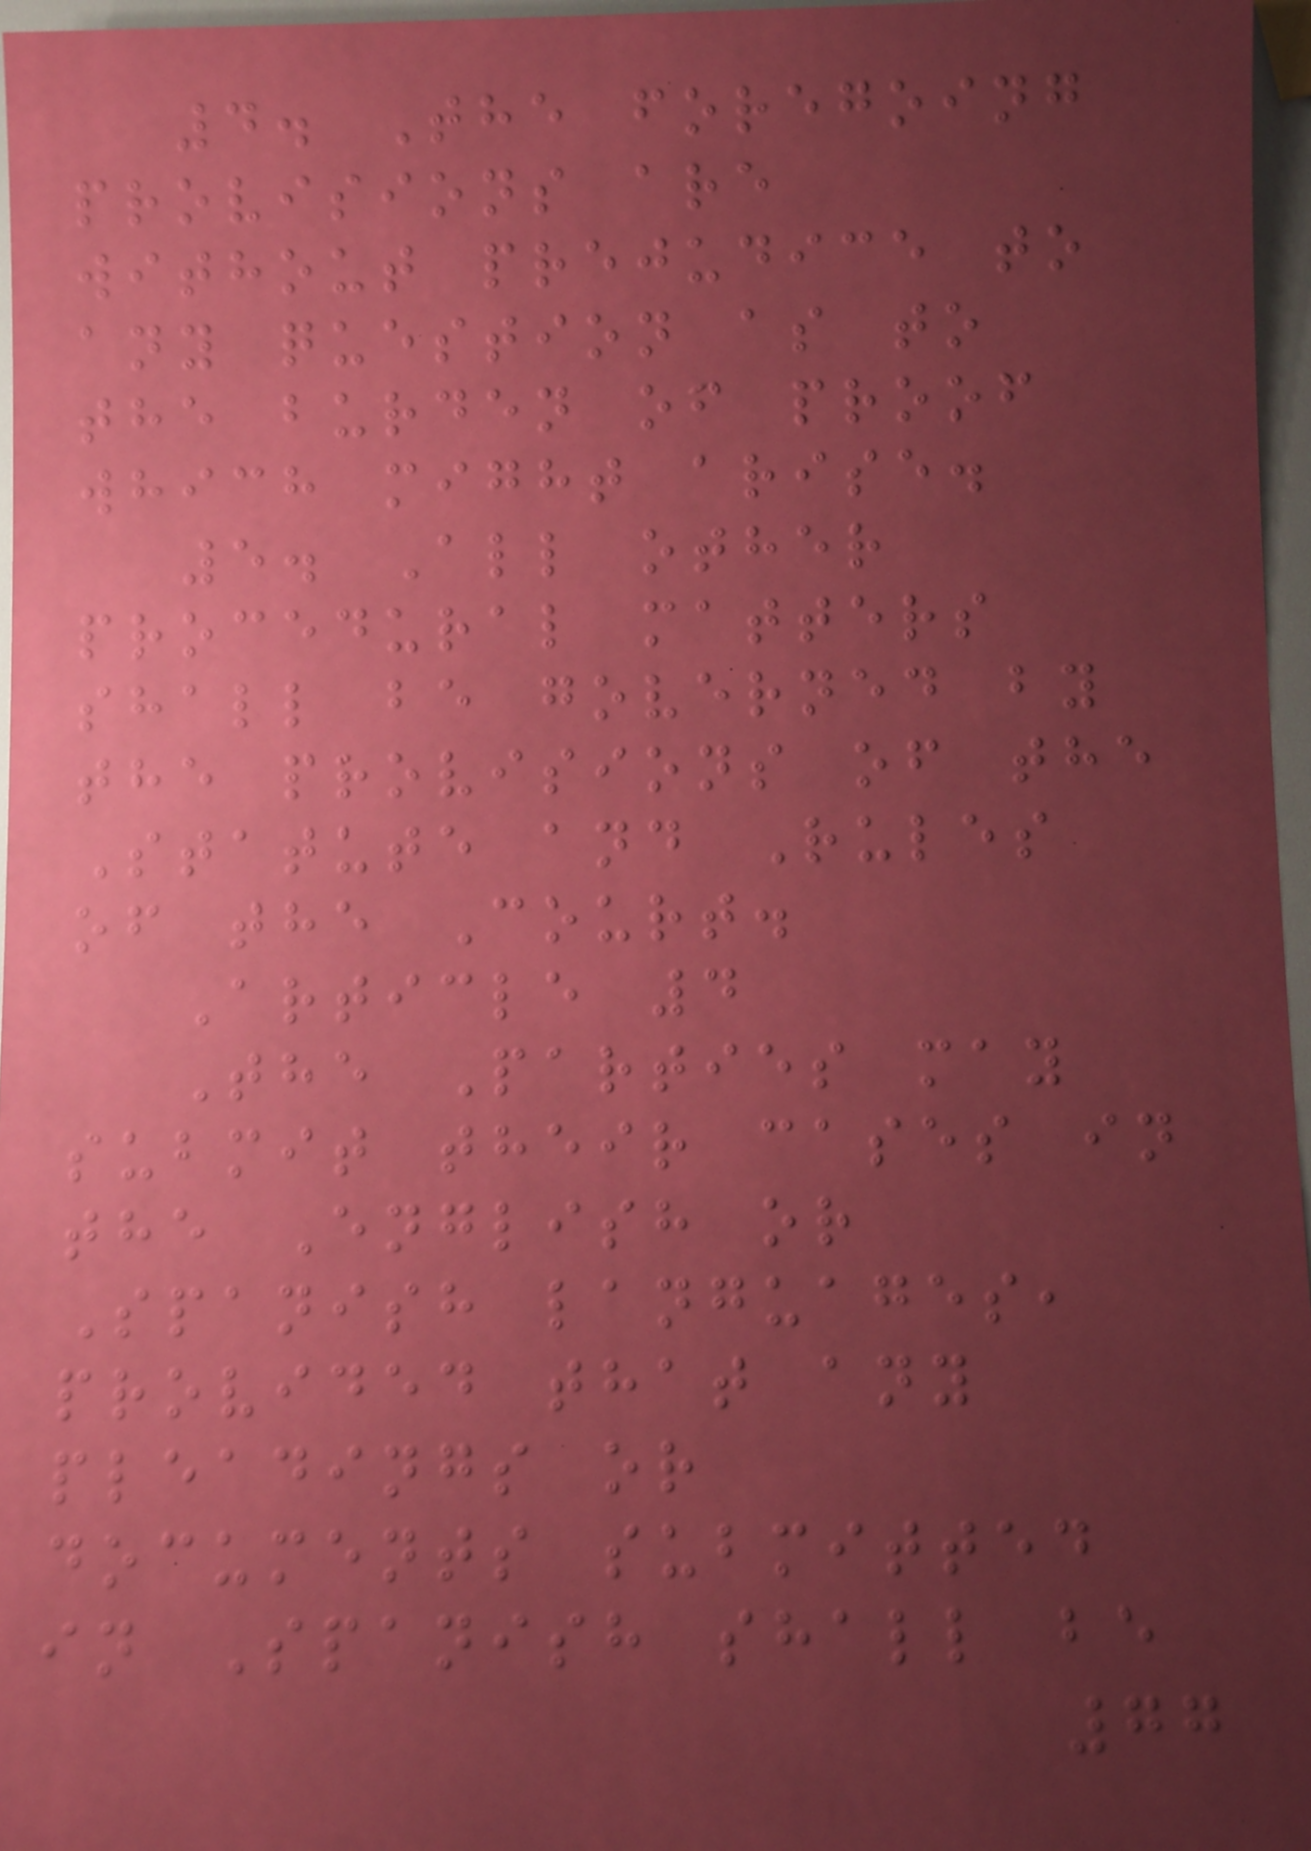4. The foregoing
provisions are
without prejudice to
any question as to
the burden of proof
which might arise.
5. All other
procedural matters
shall be governed by
the provisions of the
Statute and Rules
of the Court.
Article 4
The Parties may
submit their cases in
the English or
Spanish languages,
provided that any
pleadings or
documents submitted
in Spanish shall be
77
